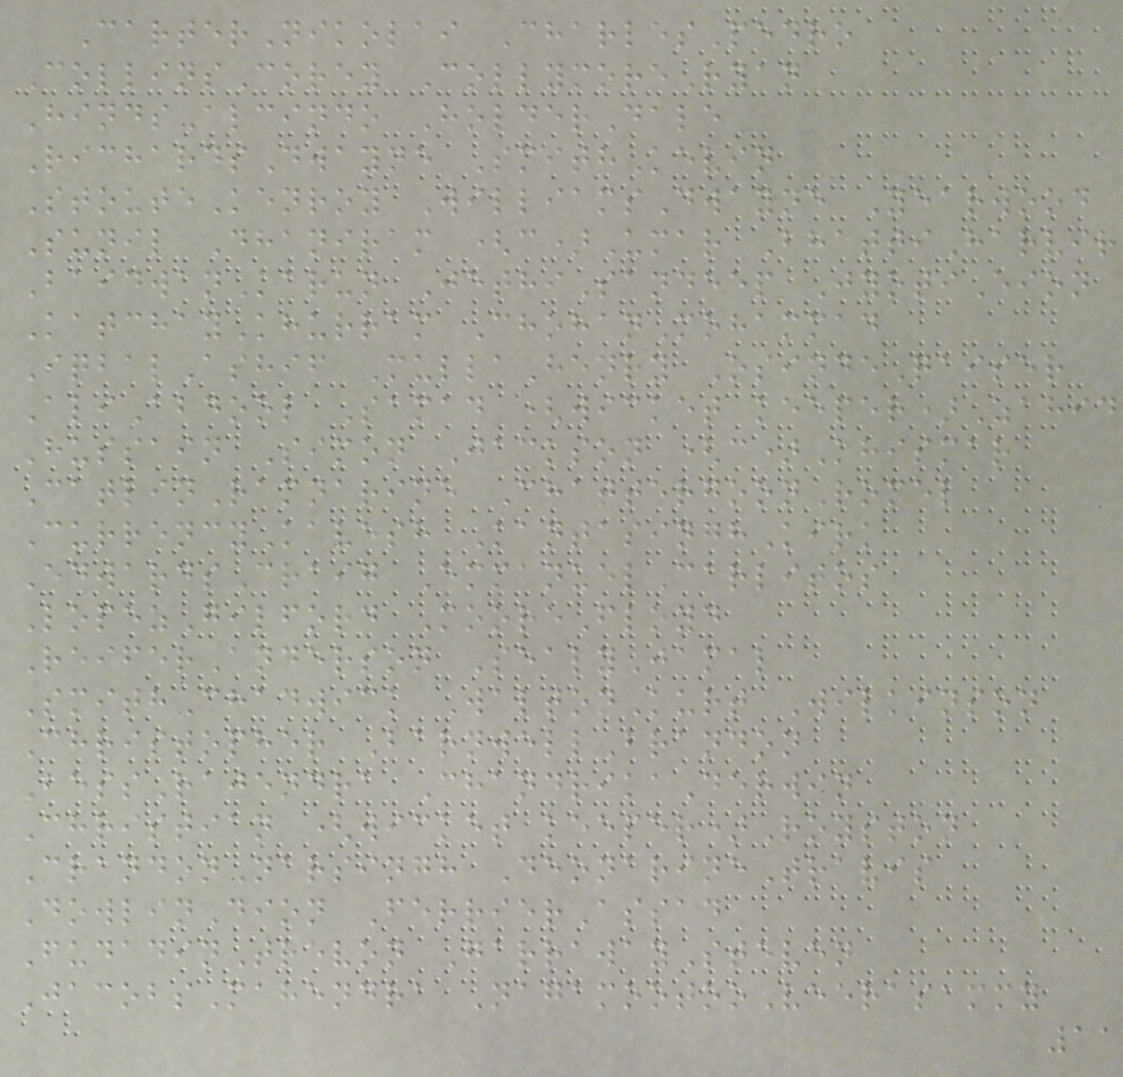CarterNikolai CharlesPedro
CollinsCorey CollymoreRyan
HindsAlcindo HolderDale
RichardsDwayne SmithKevin
StouteKenroy WilliamsDwayne Yearwood
Sunil Dhaniram (c)Umar BhattiHarvir
BaidwanKarun JethiSandeep JyotiEion
KatchayKhurram ChohanMohammad
IqbalAshif MullaHenry OsindeQaiser
AliAbdool Samad (wicket keeper)Zahid
Hussain Simon Jackson (c)Khismar
CatlinRamnarine ChattergoonRomel
CurrencyKavesh KantasinghKirk
EdwardsCraig EmmanuelCarlitos
LopezGilford MooreFloyd
ReiferAnderson SealyJamal
SmithChadwick WaltonKurt Wilkinson
Christopher BarnwellBrandon
BessRajendra ChandrikaDerwin
Christian (wicket keeper)Royston
CrandonNarsingh DeonarineTravis
DowlinDion FerrierAssad
FudadinTrevon GarrawaySteven
JacobsMahendra NagamootooVeerasammy
11
